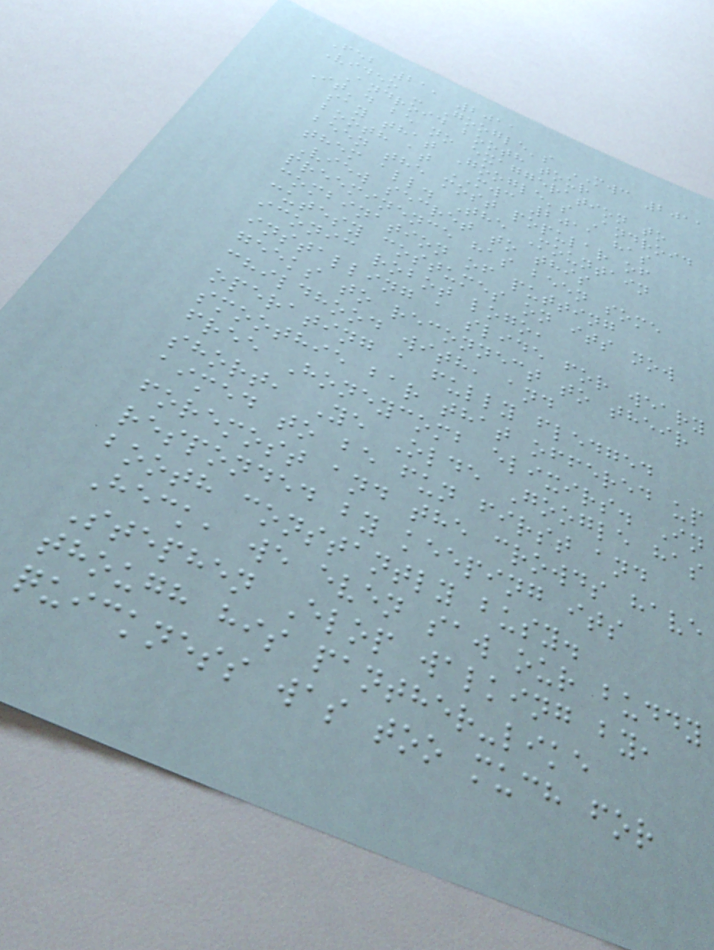Feb 21, 2011
Video - Google's MWC 2011
Android booth tour
It'd be no exaggeration to
say that Google's Android
booth at MWC 2011 has
been the most popular of
them all. The Mountain
View secret to this
preeminence has been some
combination of putting
cutesy costumes on its now
iconic robot logo,
installing a slide for weary
geeks to reconnect to their
childhood with, and
operating a fully fledged
smoothie bar that offered up
free Honeycomb elixirs. In
short, Ye Olde Google has
aimed to be fun first and
foremost and the crowds have
responded by keeping its
booth constantly busy.
Heck, we even saw our buddy
Stephen Elop walking by,
though his panther-like
quickness was too much for
